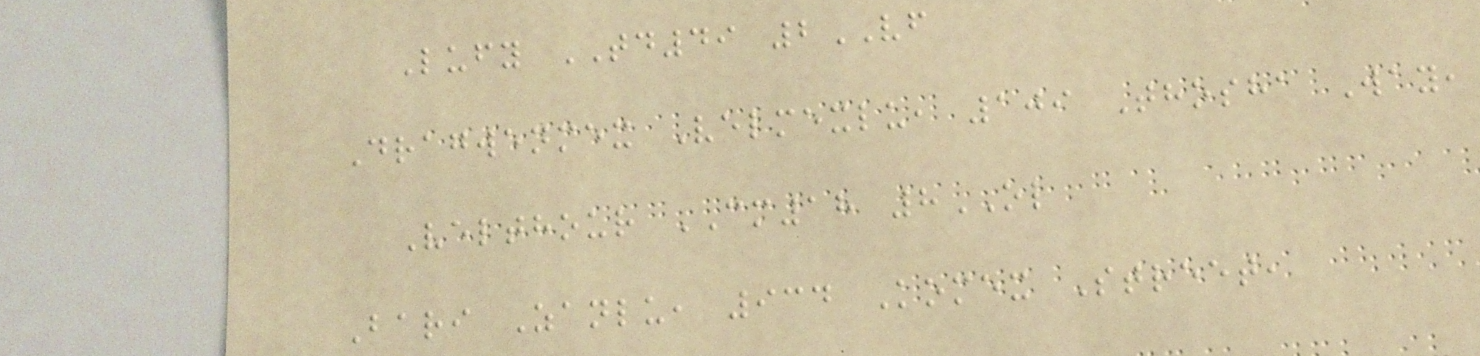Lufy TD49 2VF
Dragwenmex Velmexlu, 109 Thosha Way,
Velthour CM18 8OL
Bari Zanlu, 934 Komex Street,
